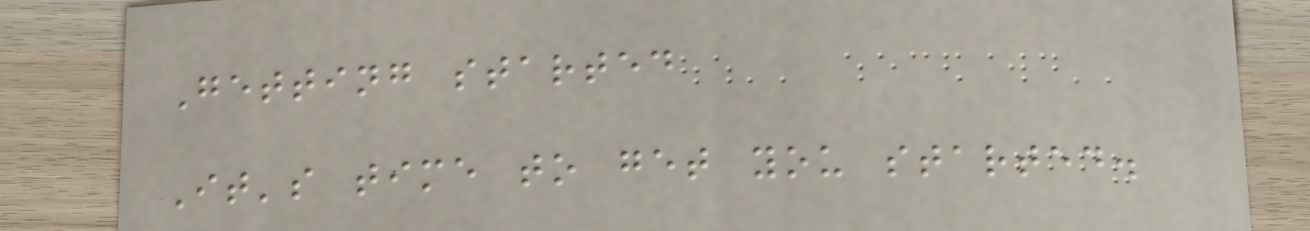Getting started
It's time to get you started.
